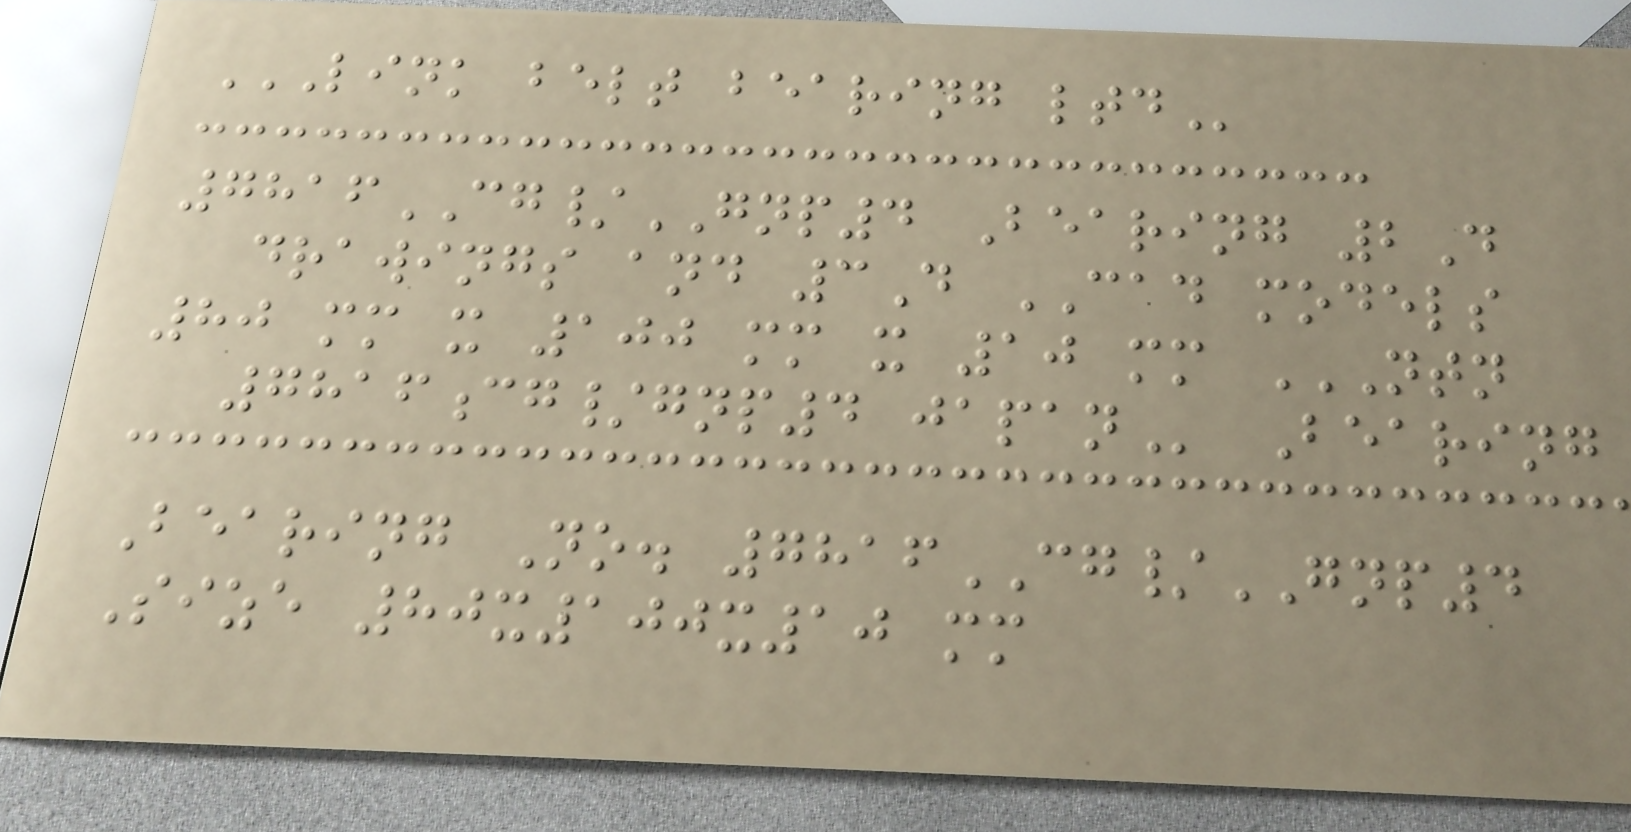LINK BELT BEARING LTD
7816CG/GNP4 Bearing 2D
drawings and 3D CAD models
80 mm x 100 mm x 10 mm NTN
7816CG/GNP4 JAPAN Bearing
Bearing No. 7816CG/GNP4
Size 80x100x10 mm
